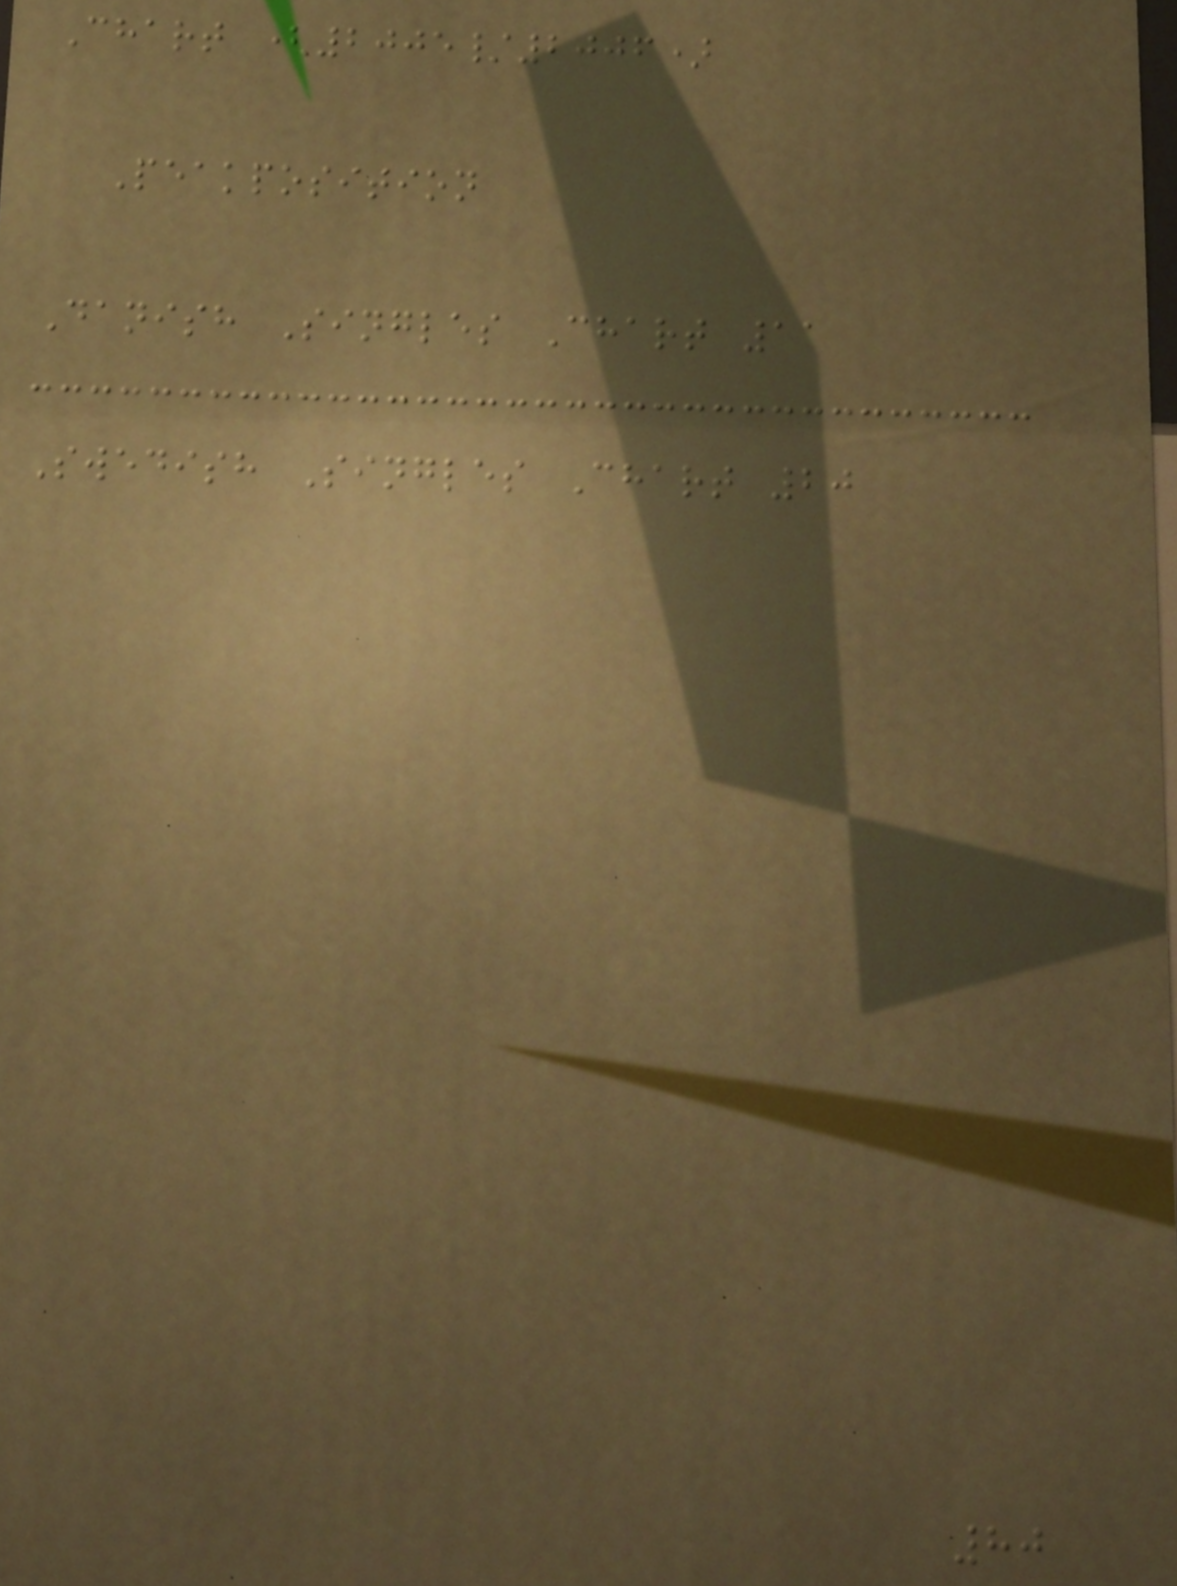Chart (2005/2006)
Peakposition
Danish Singles Chart 11
Swedish Singles Chart 20
80
